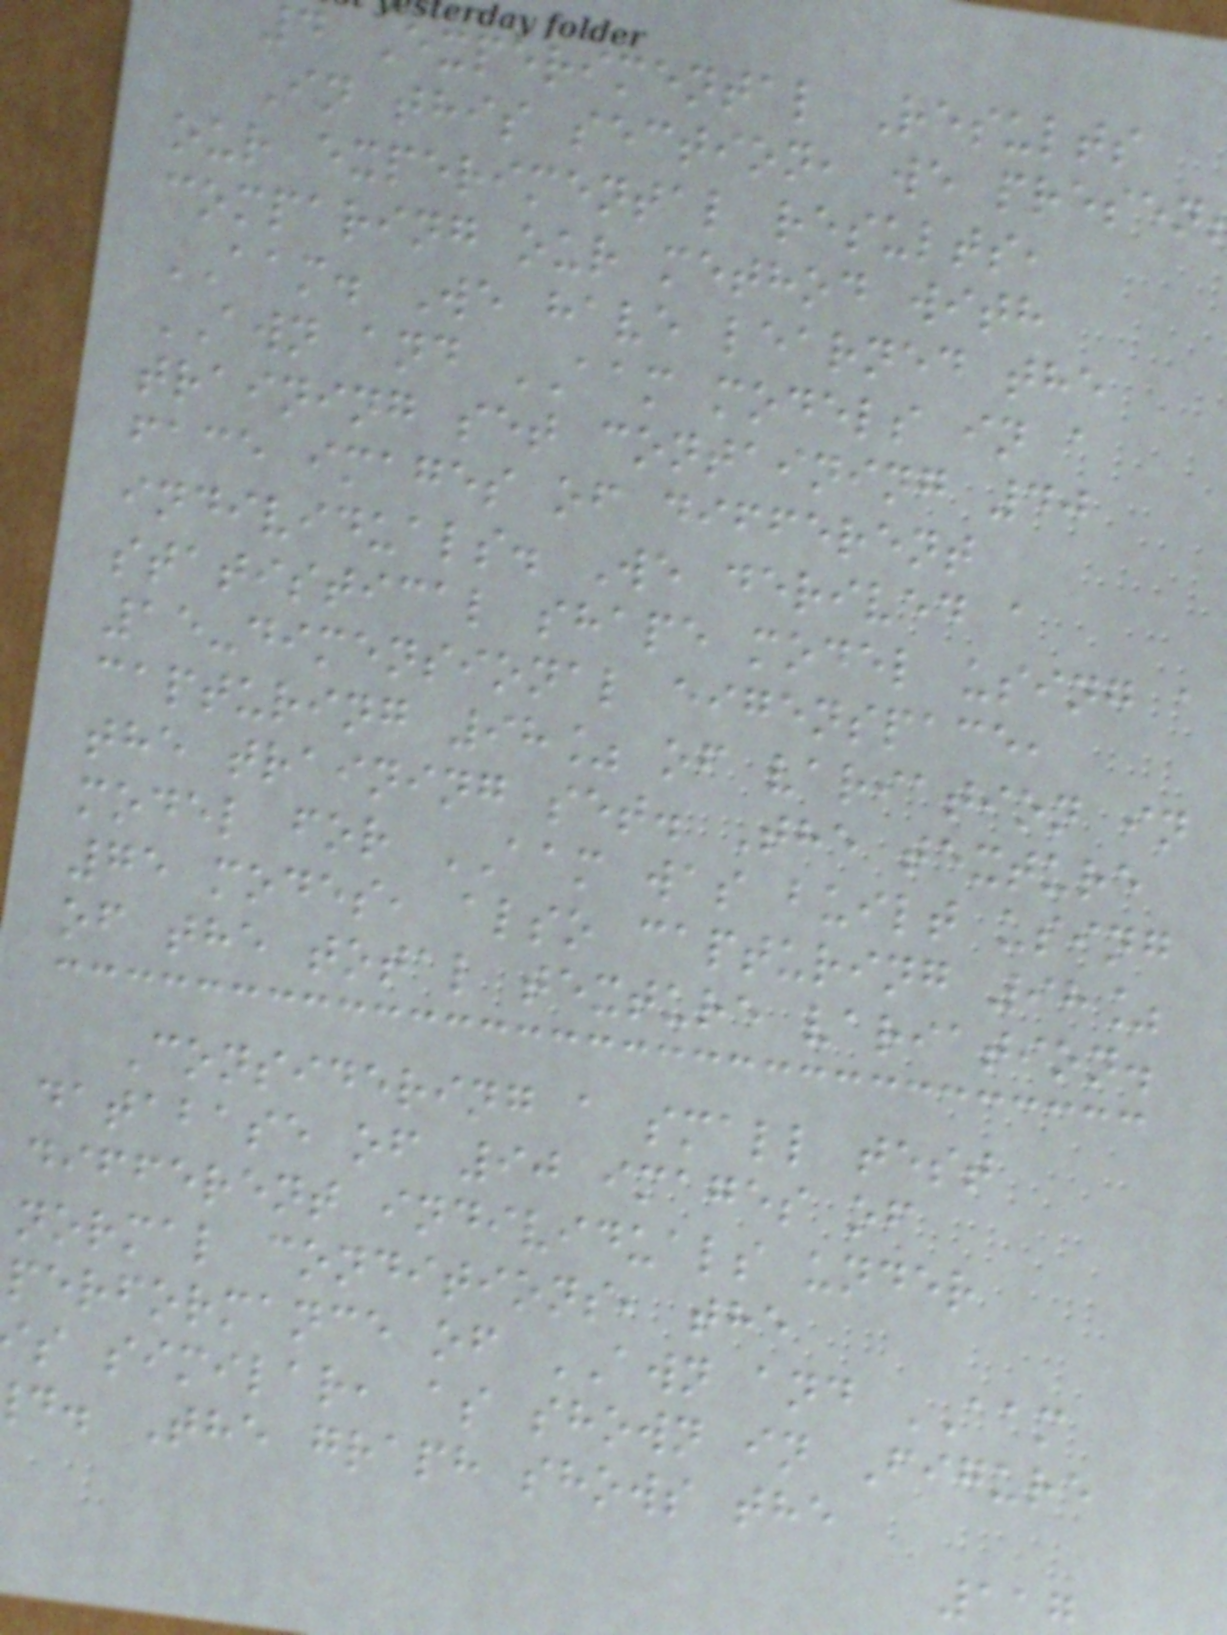4 Experimental Results
In this section, we presen
our experimental results,
comparing our method with
AAM. We have learned the
AWN and AAM models in a
training set containing 40
face images of different
individuals. We derived a
statistical shape model using a
15-dimensional eigenspace,
capturing 98% of variation in
the training set. The texture
model for AAM was built using
75 modes, also capturing 98%
of the total texture variation.
Considering a small test
database of 90 images of
different individuals under
normal conditions, the
performance of AWN and AAM
s similar, as shown in Figure
d. The graph shows the
